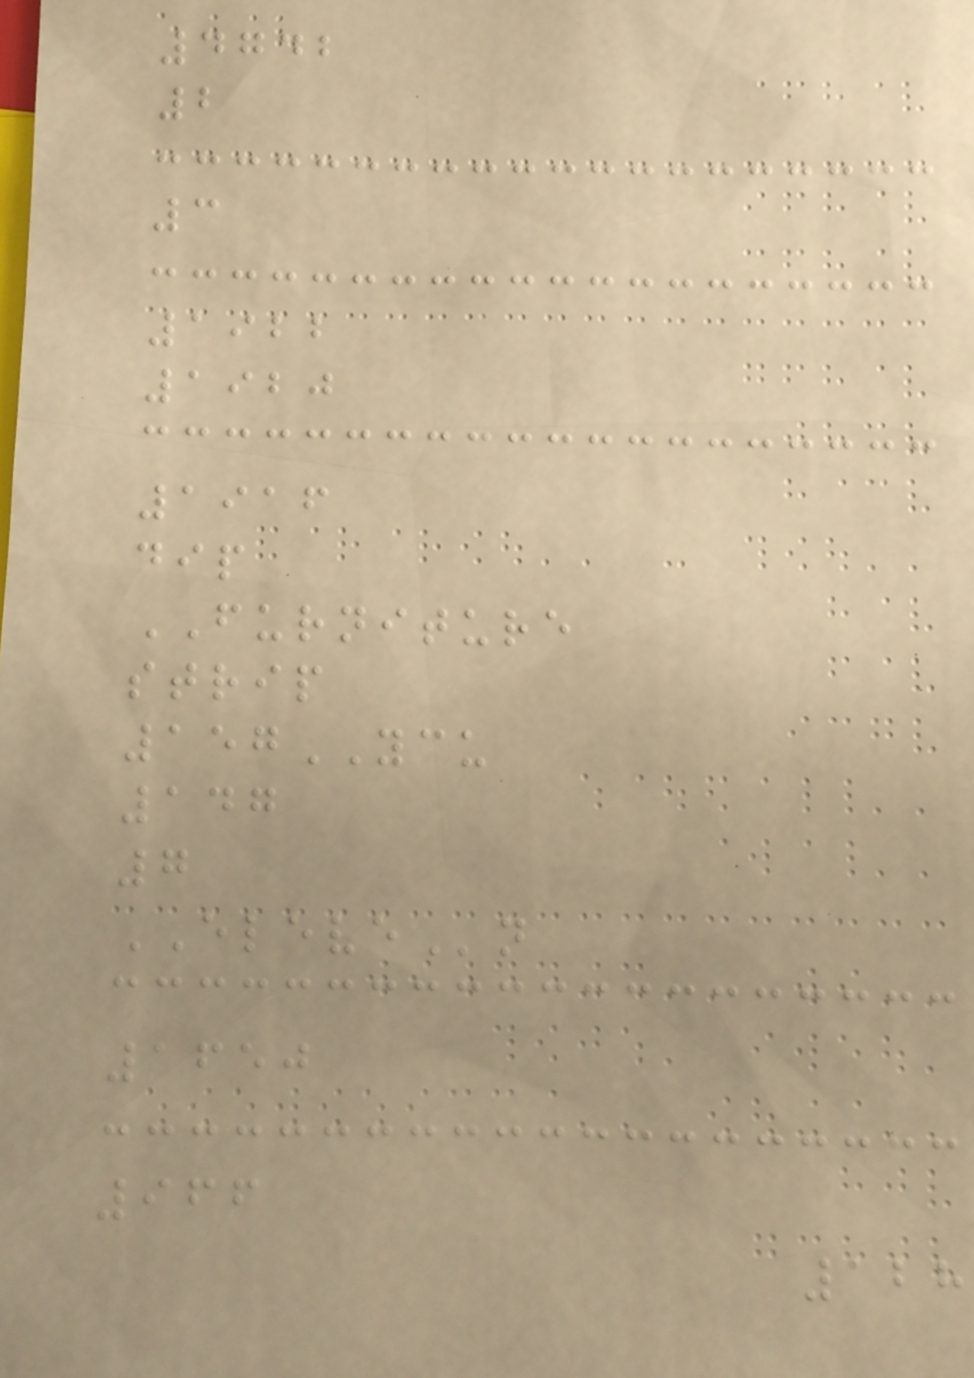4742
2
3
1922
1920
1916
dip
FURNITURE
strip
157YCU
147
7
ELEVEn
1650
966
128
